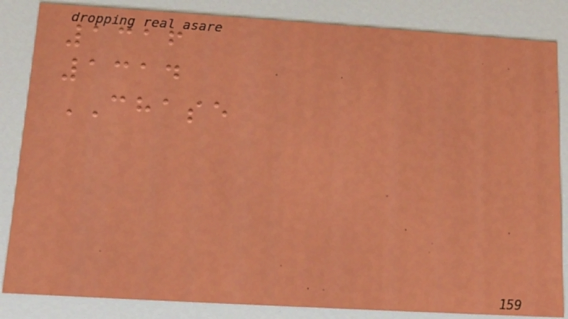1316
1314
CHASE
